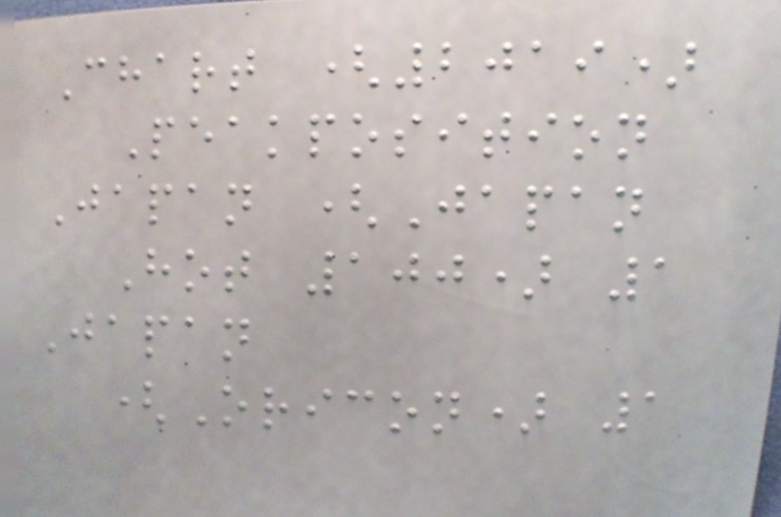Chart (2019)
Peakposition
Japan (Japan
Hot 100) 1
Japan
(Oricon) 1
